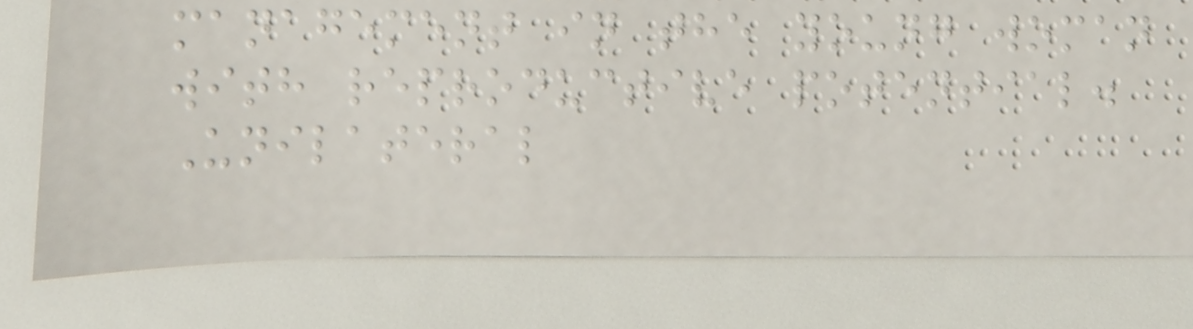management in the young woman
with reproductive potential.
Unilateral
